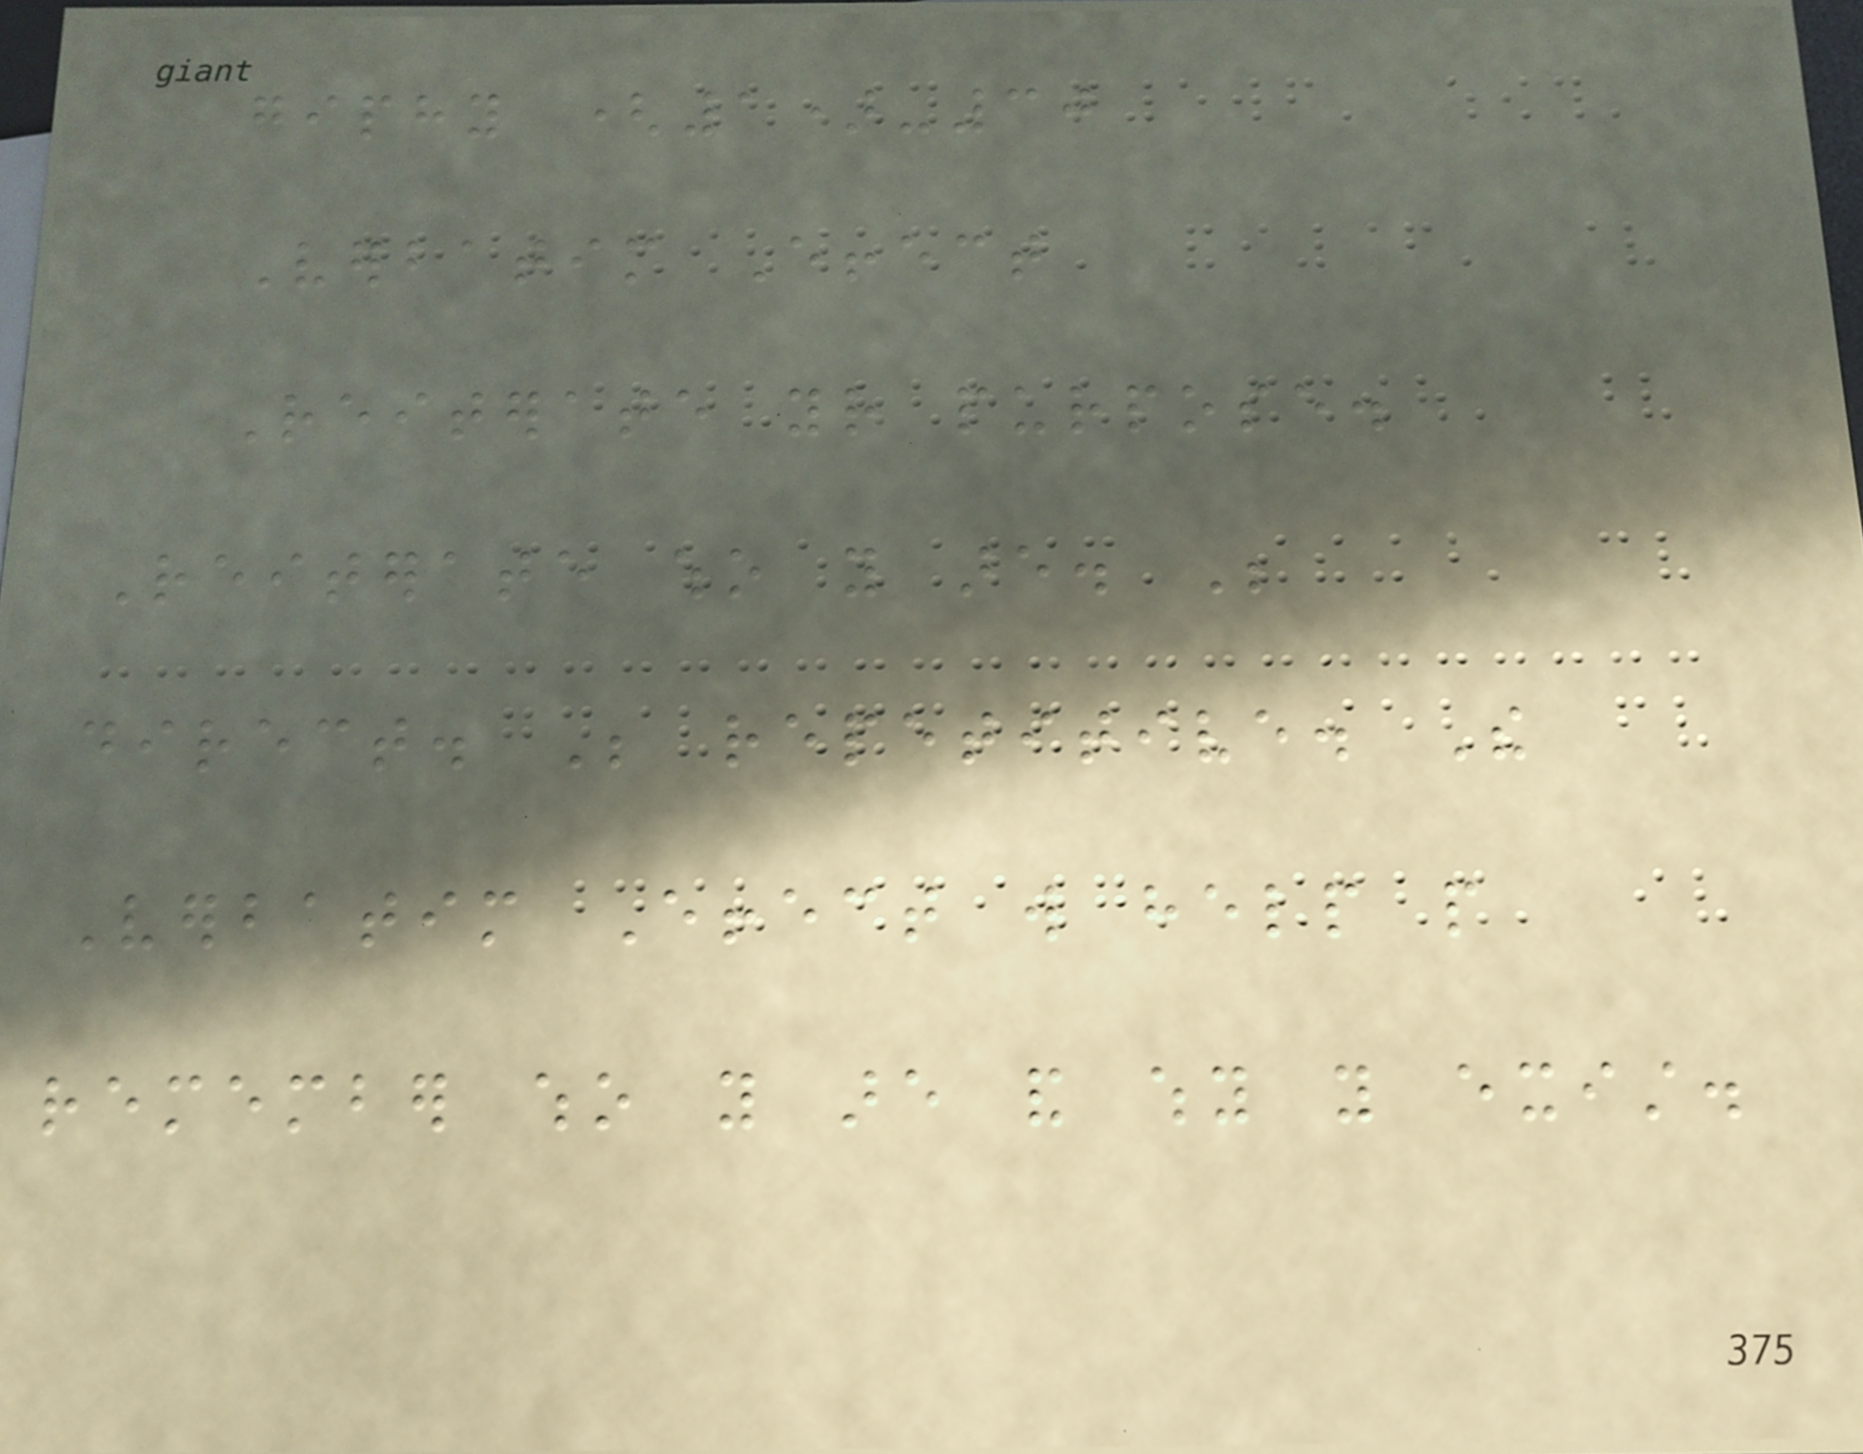giphy (1)-30
Verbatim Effect
Reiterate your purpose.
Reiterate who you are. Be
direct. Be repetitive. The
Verbatim Effect will help people
remember who you are and why you exist.
